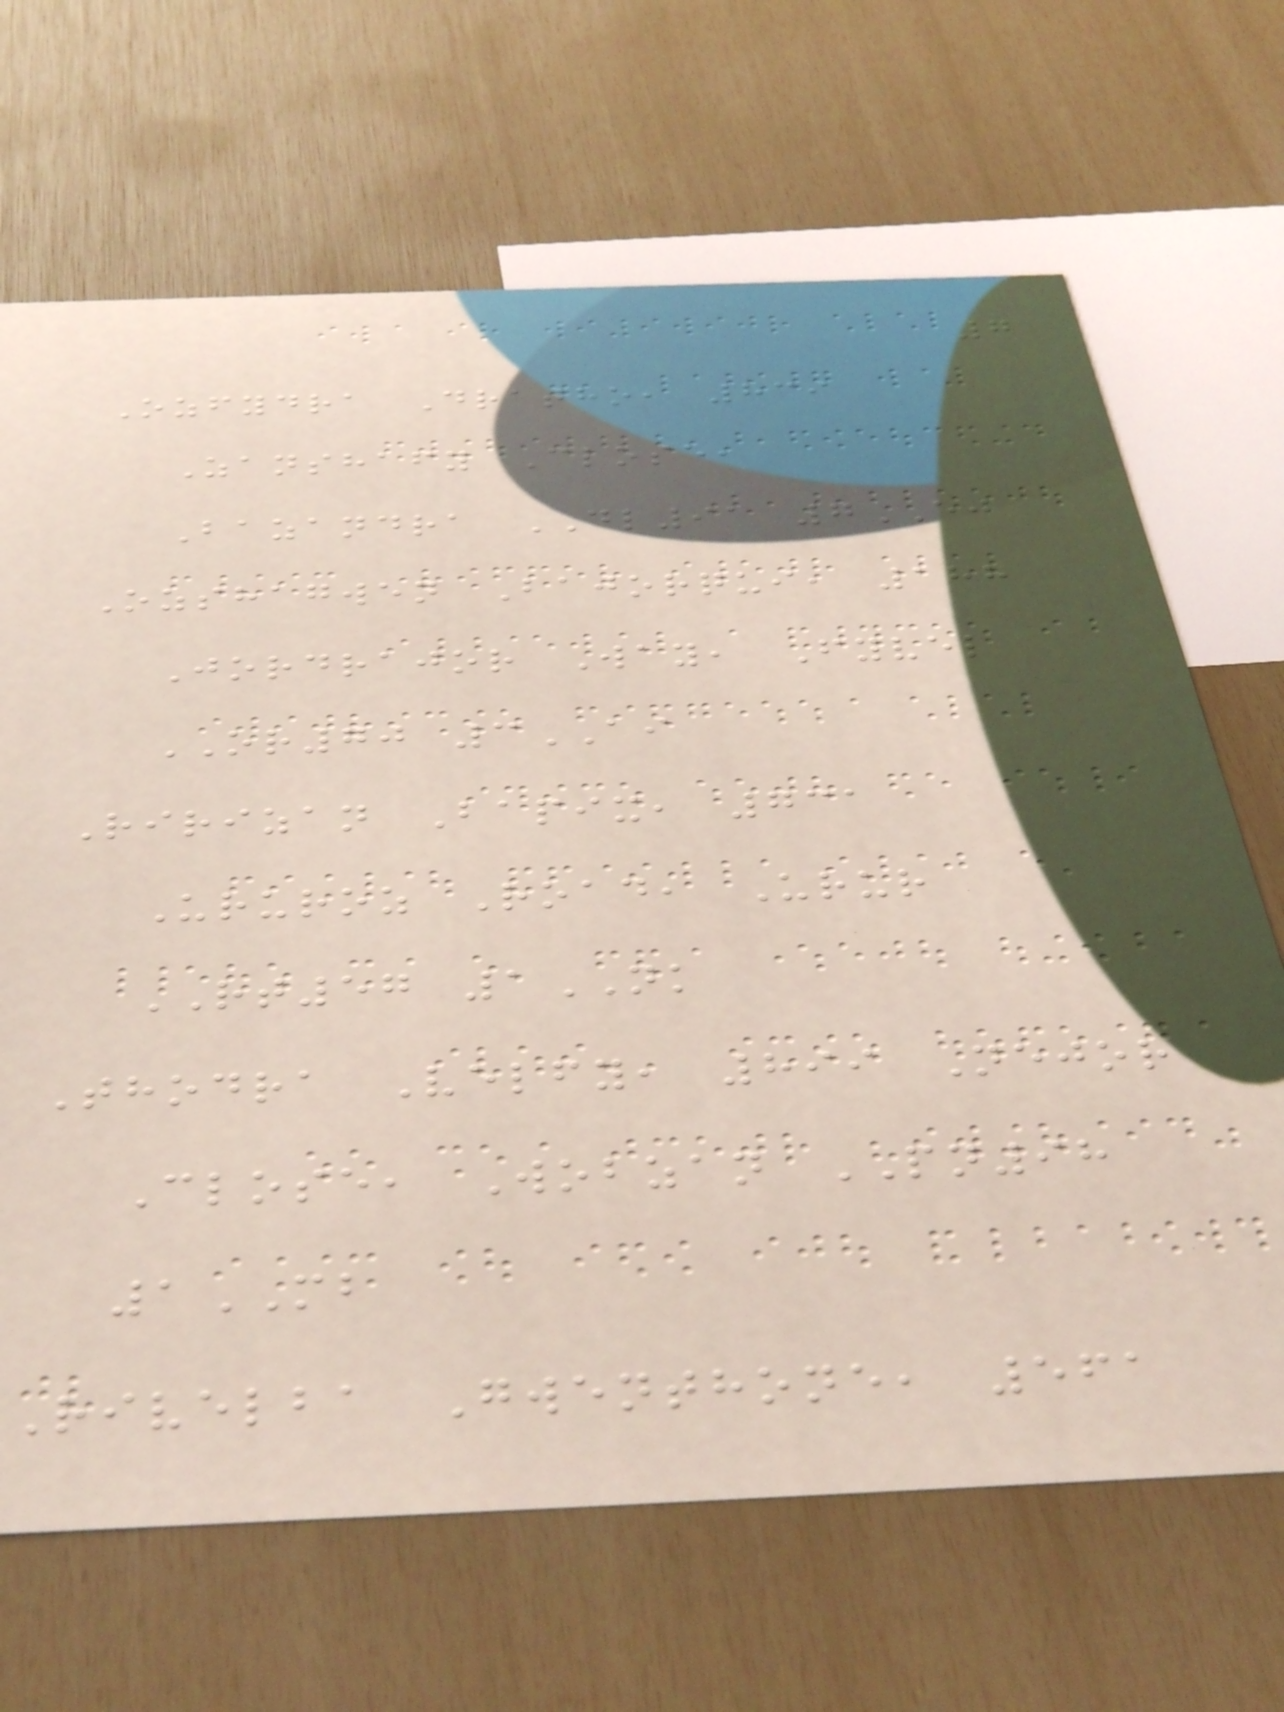7
Ozfydra Dratho, 839
Zanshafy Close,
Bazandra DL91 7EJ
Ozshagwen Bajorqui, 188
Jordrajor Way, Fyvel
OR70 3AI
Ririzan Bapix, 731
Ururoz Road, Urur
RT57 1NK
Thodra Velfy, 899 Nejor
Close, Wobzan PN98
1MB
Rivelba Gwenthone, 561
